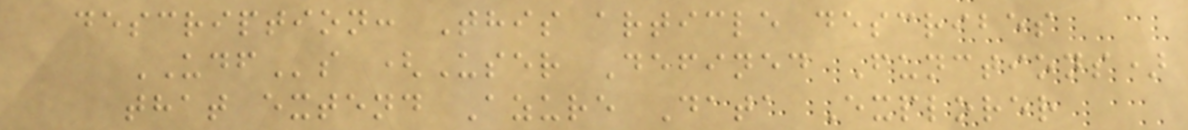description: This article describes
UDFs (User Defined Functions)
that extend Azure Data Explorer
